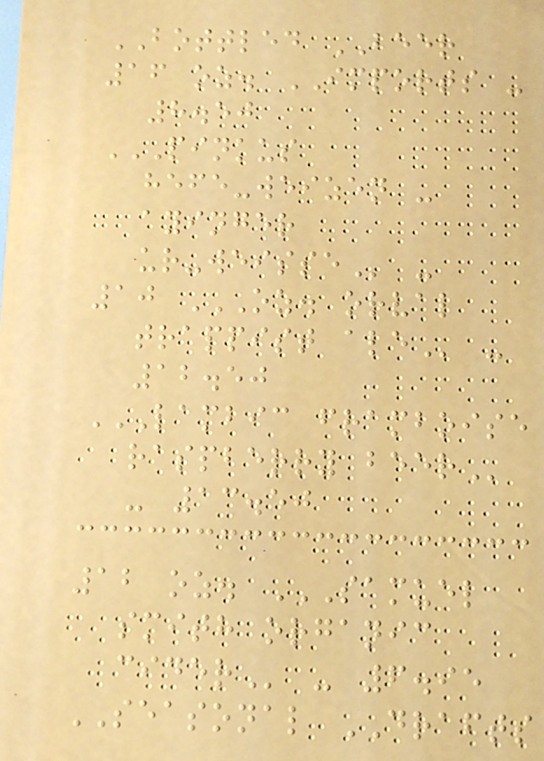BOTTLED BEER
16 oz. IMPORTS -
8.50
PINKUS
HEFE-WEIZEN -
AYINGER
UR-WEISSE -
10 OZ. ORVAL
TRAPPIST ALE -
12.50
LAMBIC FRAMBOISE
RASPBERRY BEER
- 13.50
12 oz. SAMUEL
SMITH ORGANIC
CIDER - 6.95
SEASONAL DRAFTS
